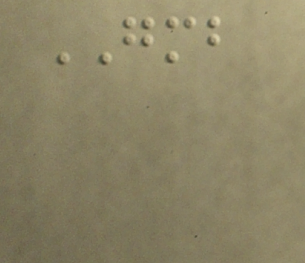GMB
